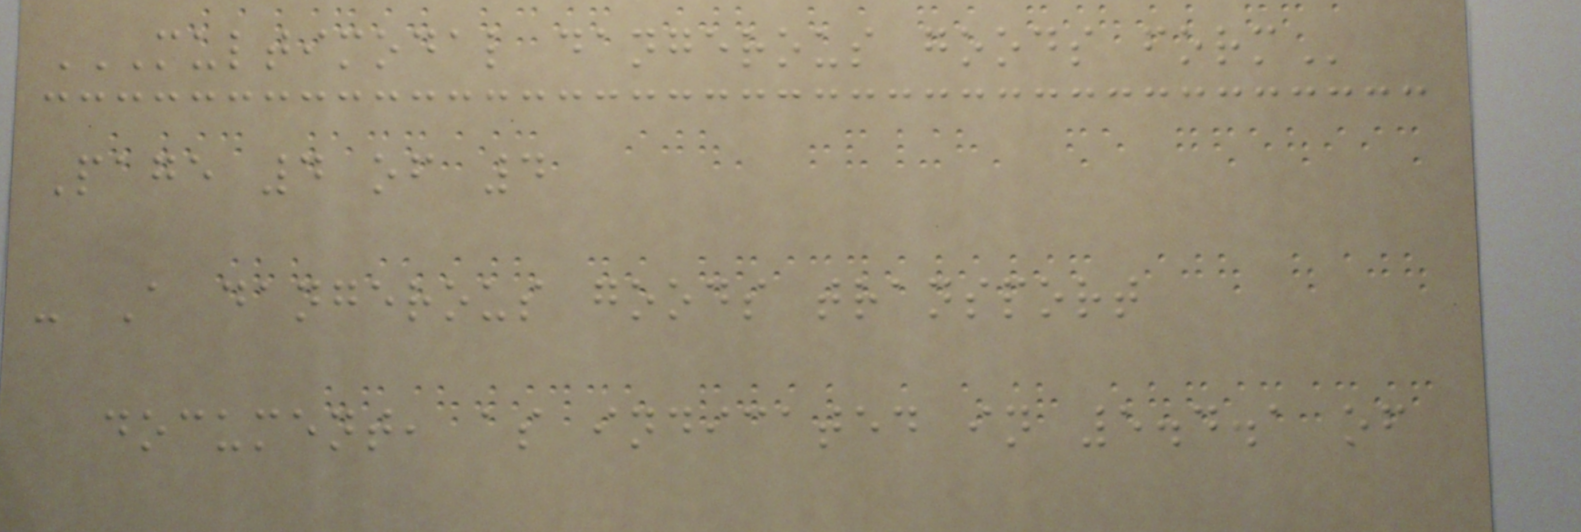MULTIMODAL DANGEROUS GOODS FORM
Page 4 of 4
- A dangerous goods transport
document, as indicated in 5.4.1 of
